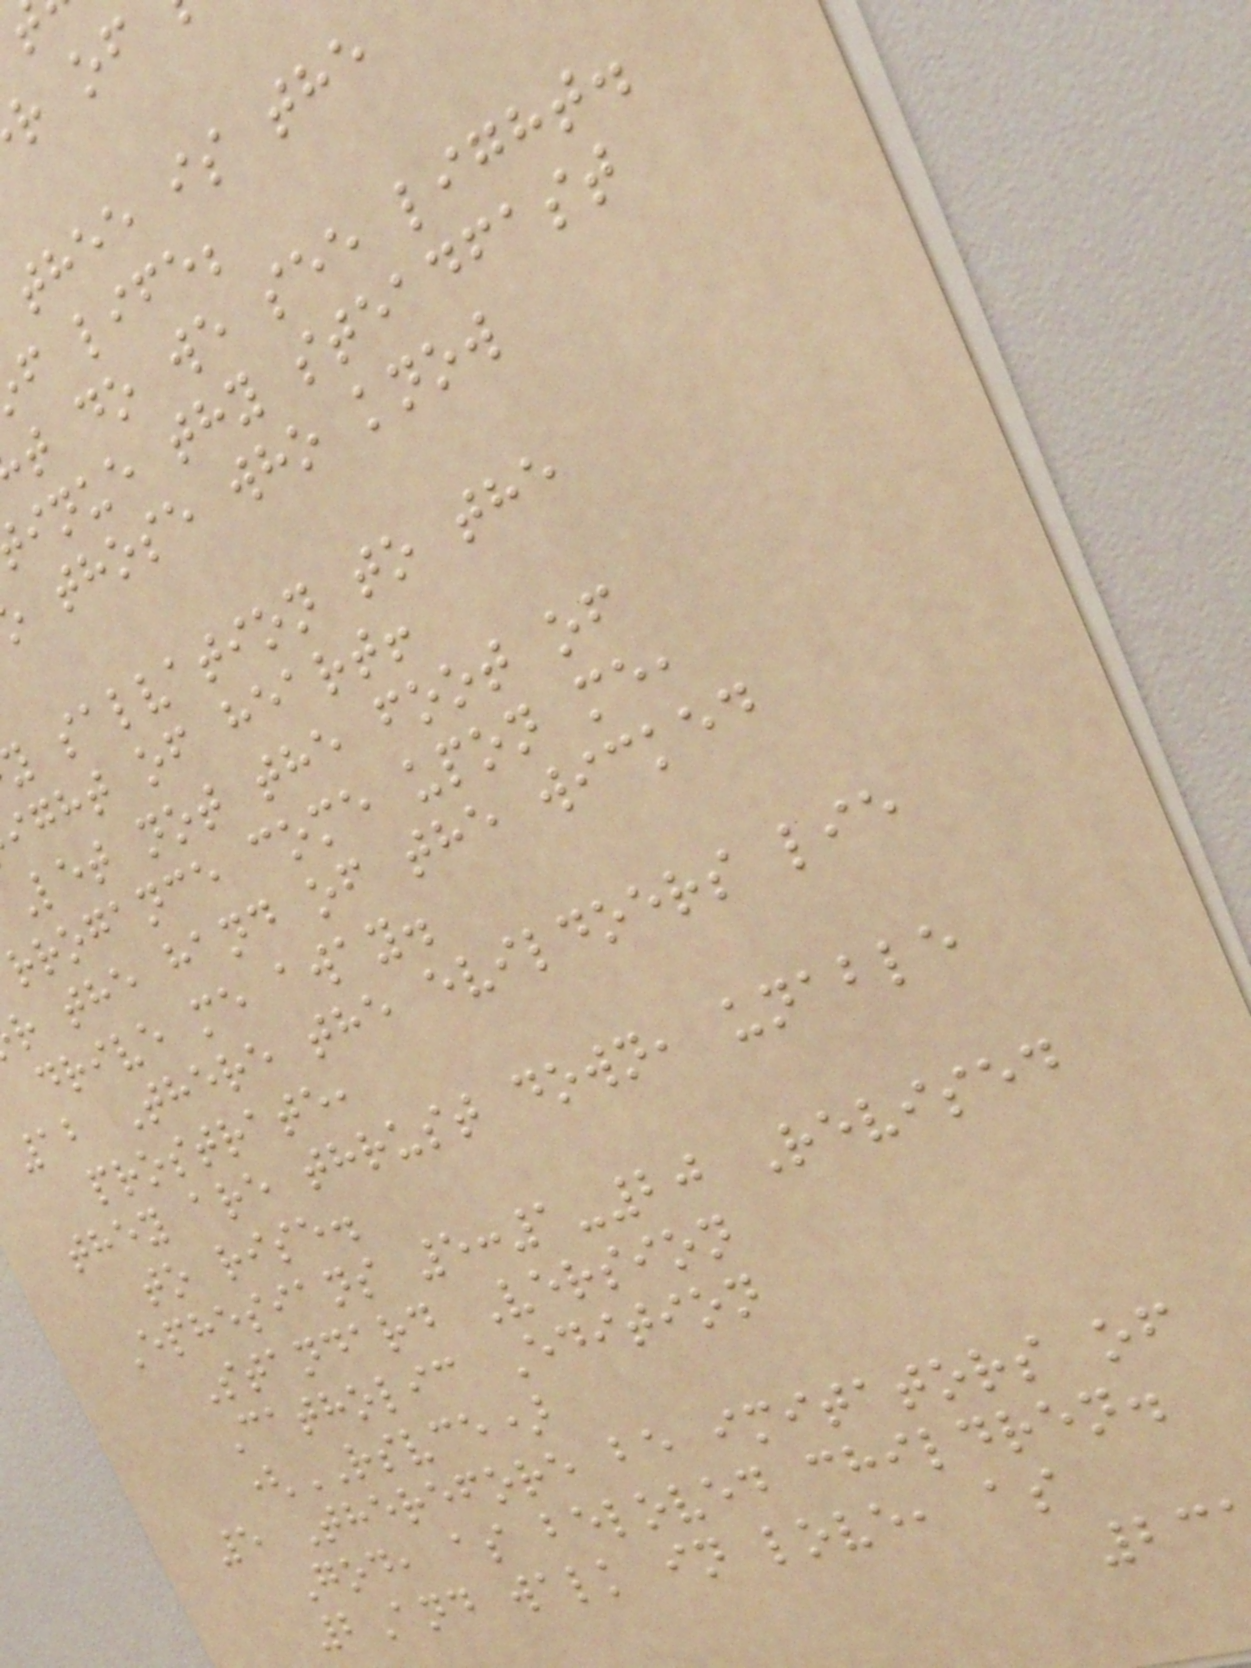thee is the
f life;
t do we see light.
inue thy steadfast
those who know
salvation to the
ight of heart!
Let not the foot of
rrogance come upon me,
r the hand of the wicked
drive me away.
12 There the evildoers lie
prostrate,
they are thrust down, unable
to rise.
Ephesians 5:1-20 Revised
Standard Version
Catholic Edition
(RSVCE)
5 Therefore be imitators of
God, as beloved children.
2And walk in love, as
